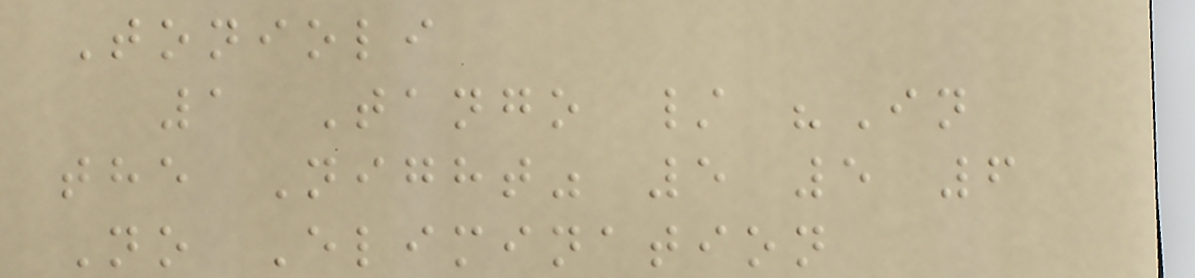Tonioli
1 Tango / "In
the Night" 5 5 6
No Elimination
